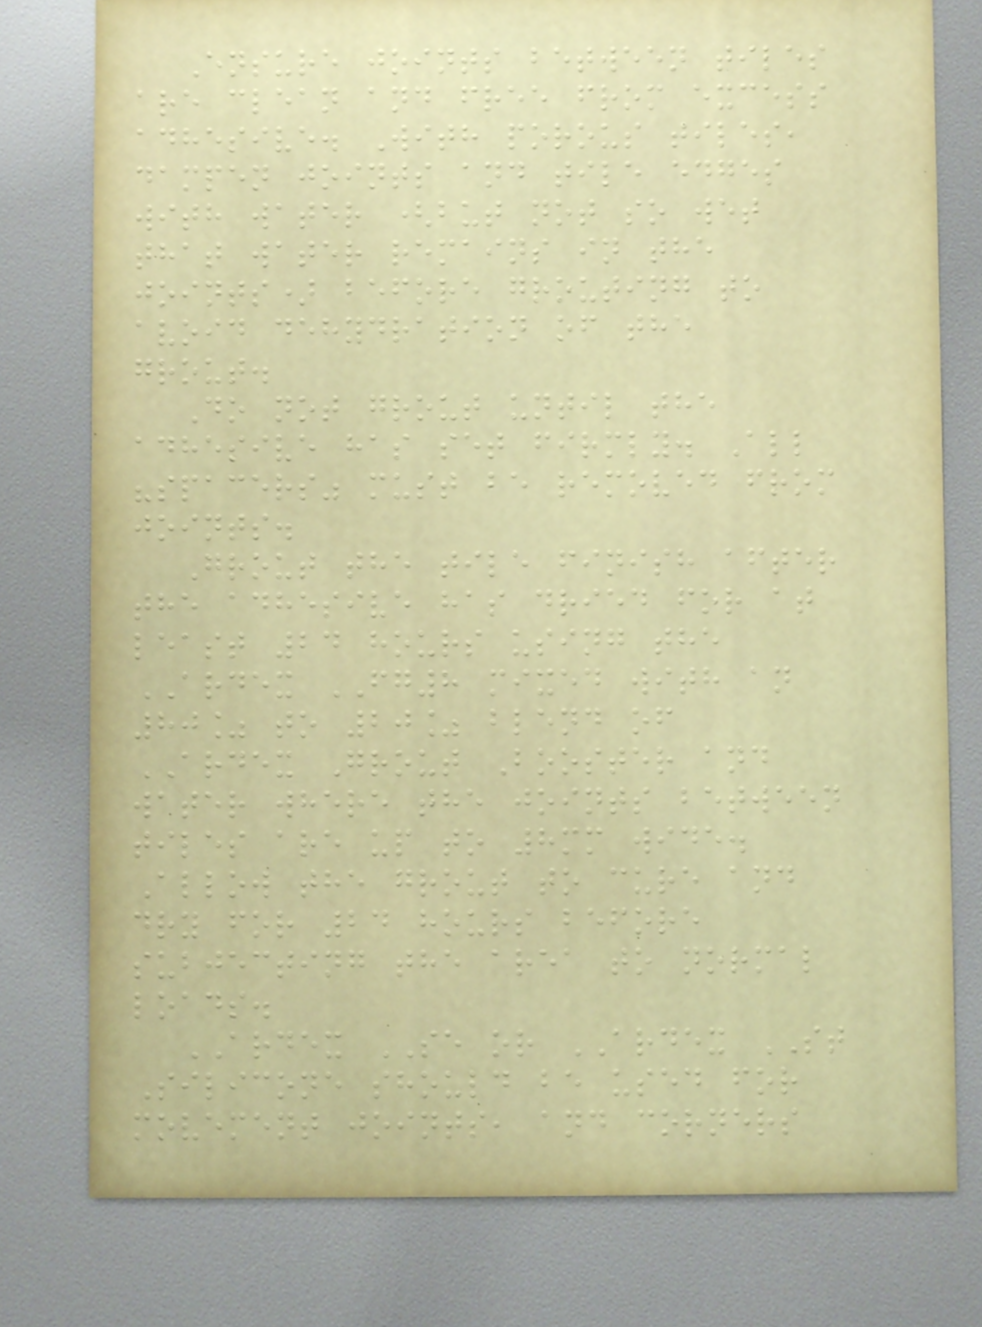Ensure joints between tiles
are clean and free from excess
adhesive. With porous tiles,
dampen joints and tile edges
with water (but not so wet
that water remains in the
joints) before grouting to
avoid dehydration of the
grout.
Do not grout until the
adhesive has set firmly. All
"spacers" must be removed from
joints.
Grout the tile finish after
the adhesive has dried for at
least 24 hours using the
ARDEX FG8 mixed with an
80% to 20% blend of
ARDEX Grout Booster and
water where the joints between
tiles are up to 8mm wide.
Allow the grout to cure and
dry for 24 hours before
subjecting the area to normal
loads.
ARDEX SE or ARDEX ST
Silicone should be used for
movement joints, and corners
